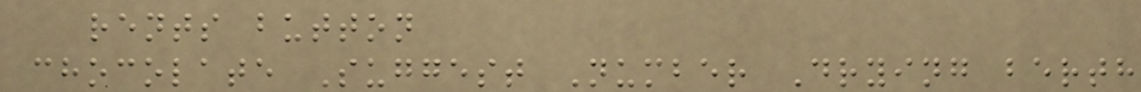rents button
chocolate Suggest Number Drying berth
